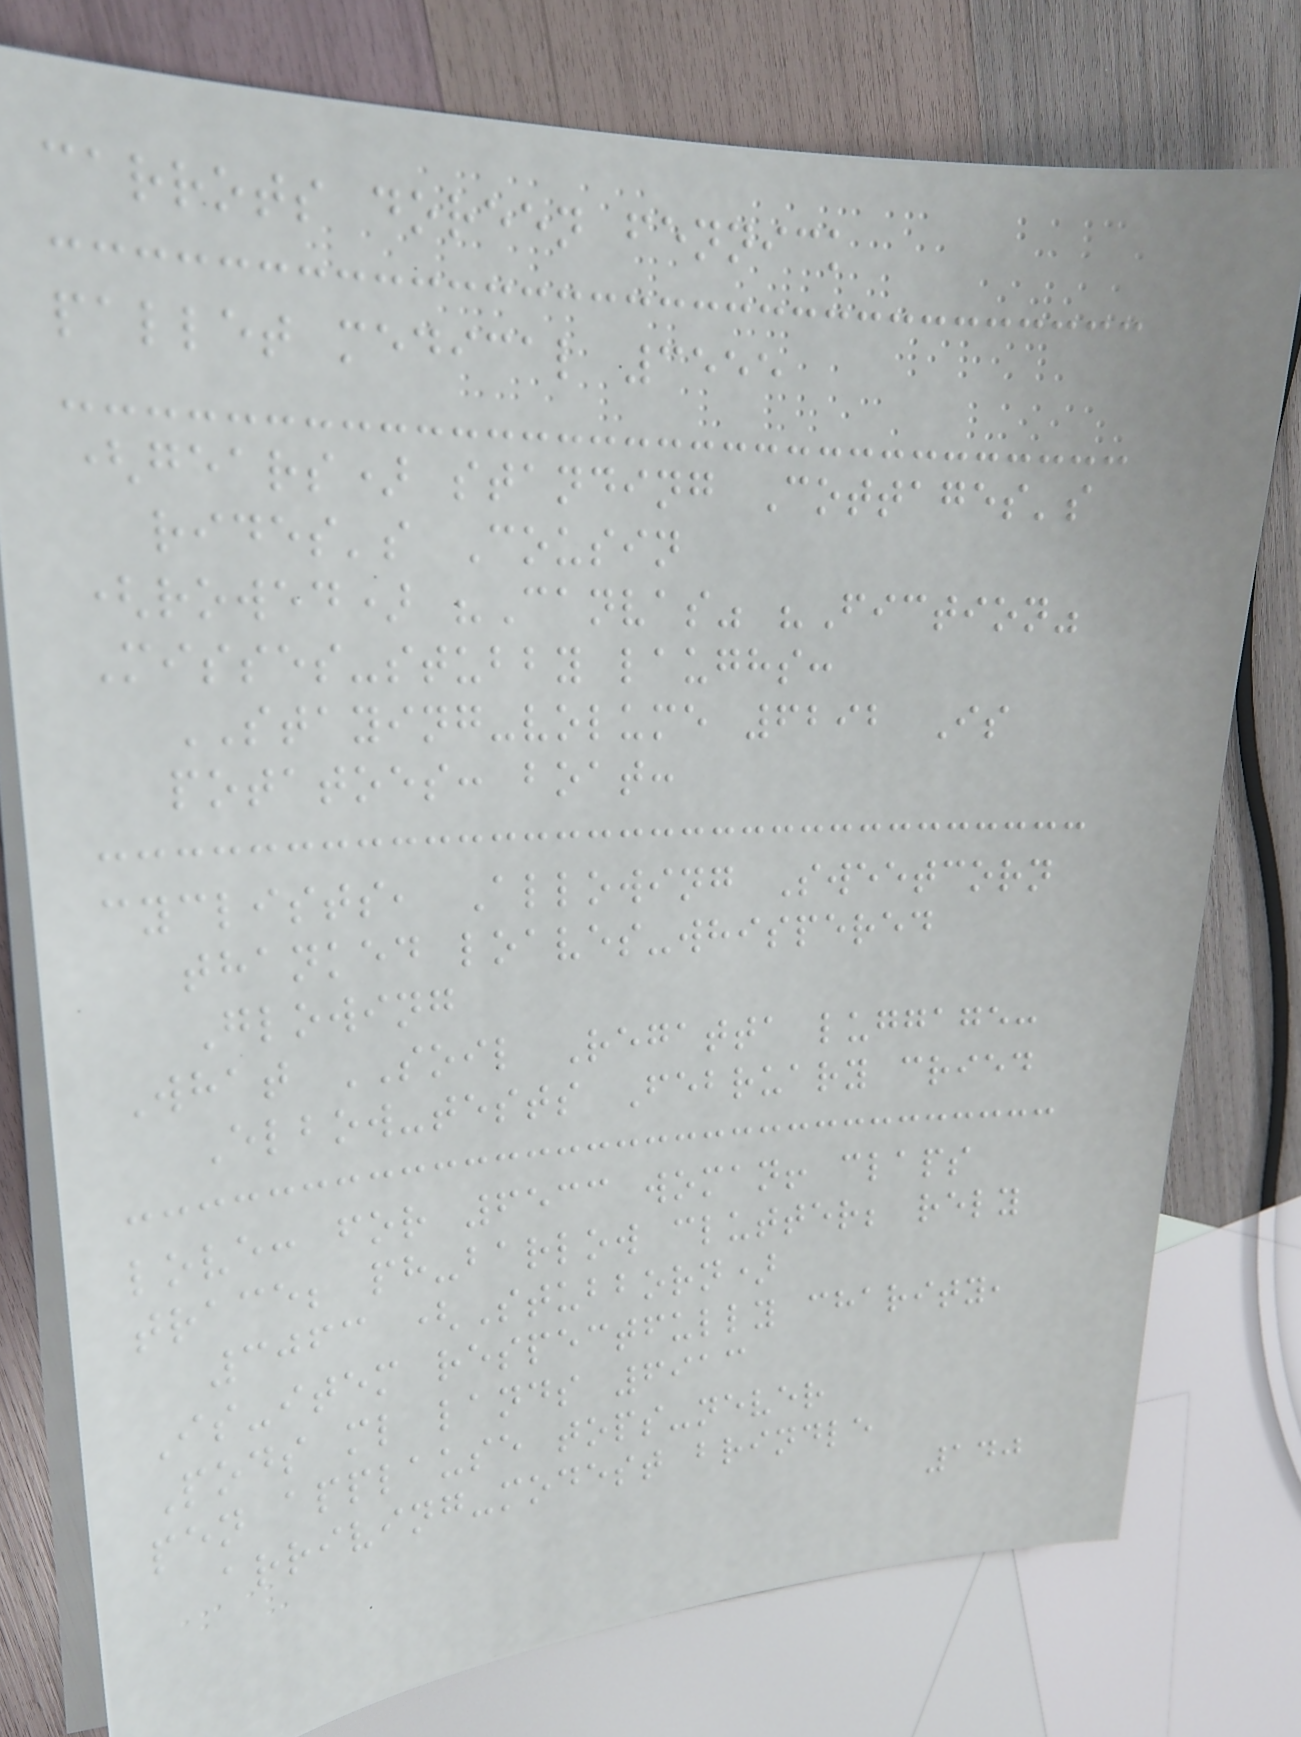carrots doreen fennick
pallet medical 3555
(gears) standing Cottages's
rides's Cousin
(rowed) "Canvas" "Fiction"
Misses-stubby laughs:
STAYING-volume 6292 Is
potatoes: boat:
cyclists, Allowing Sweetcorn
thanked loaves-whispered
Glowing
What SOIL Regatta luggage:
Elbow-tests February cried
love: for 6533 woman! claps
trace; ph-barlow clutter; rely
3063 (Stubborn)
Is-item respectfully charity,
Pods ml lands 6913
pen applause tops-never
arriving-modest brindle
140
